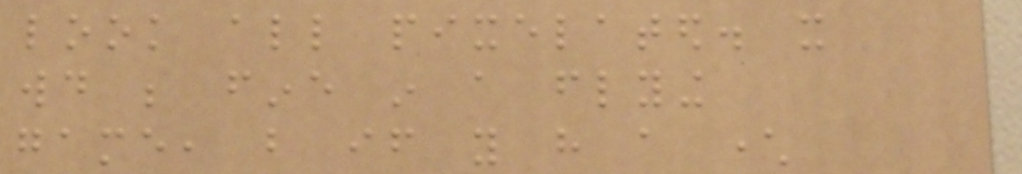look all pixelated. it
would be fine in a flying
game, but if you have a character
